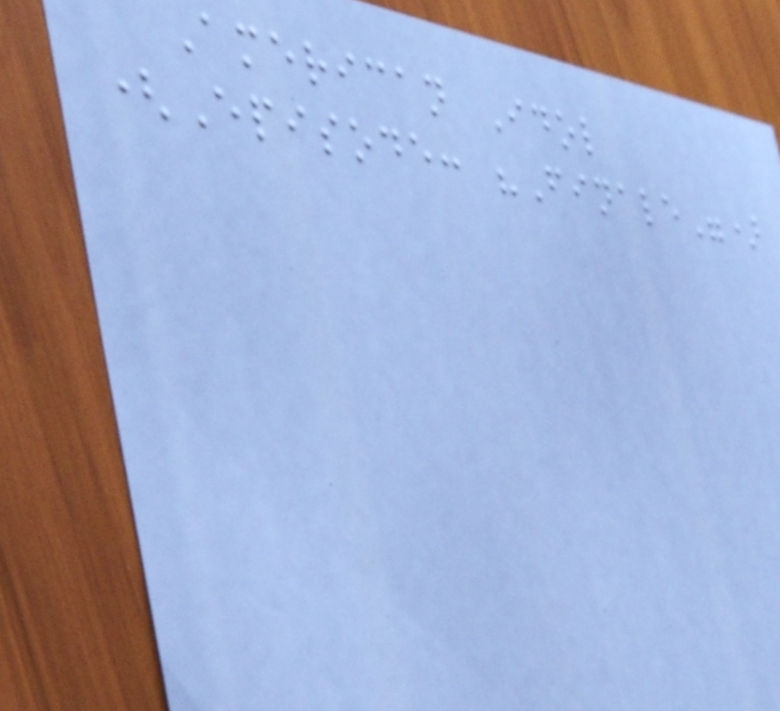American Idol
(Episode: "Finale")
